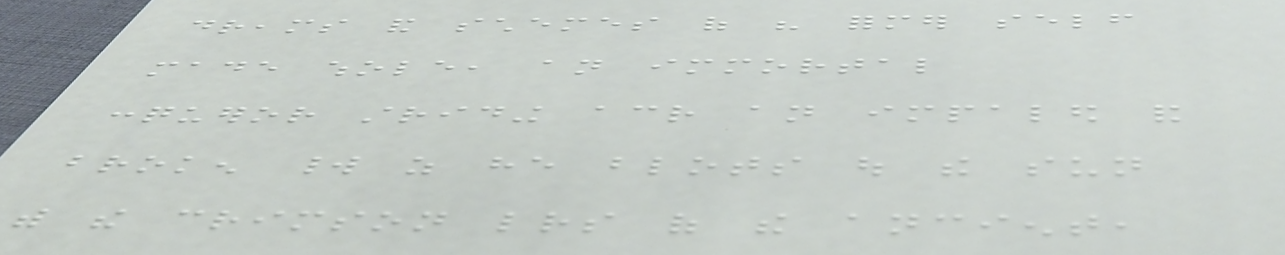dreams and schemes of his former self
made whole, an immortal
conqueror striding across an impaled and
broken world as he blots out the sun
with the crimson letters of the ancient,
